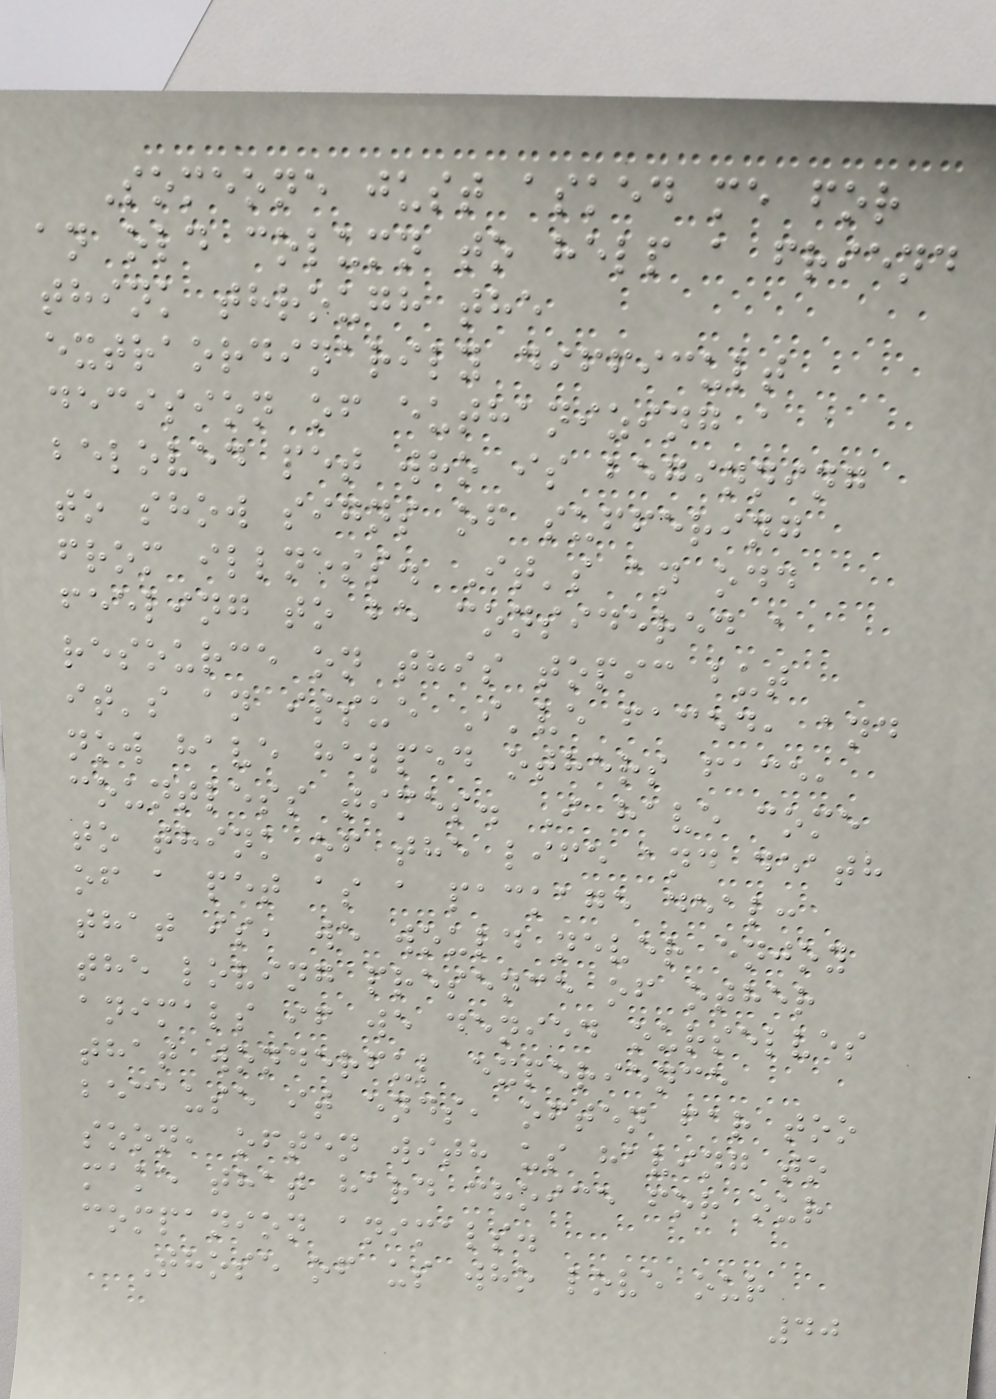Someone just asked me for
an old column to help a friend
think through the
extraordinarily difficult
decision of euthanizing a
beloved pet who is beginning
to show signs of suffering
from illness. It's an odd
feeling to be considered a
resource on this topic but
it's an issue I've faced, and
now have helped others face,
countless times. I have come
to think of the life and death
of a pet as a package deal:
that is, we would never enjoy
the loving presence of other
animals if we denied ourselves
that wonderful experience
because it ends, often far too
soon, often with us having to
make that hard choice for our
companion animals.
Those of us who love our
40
